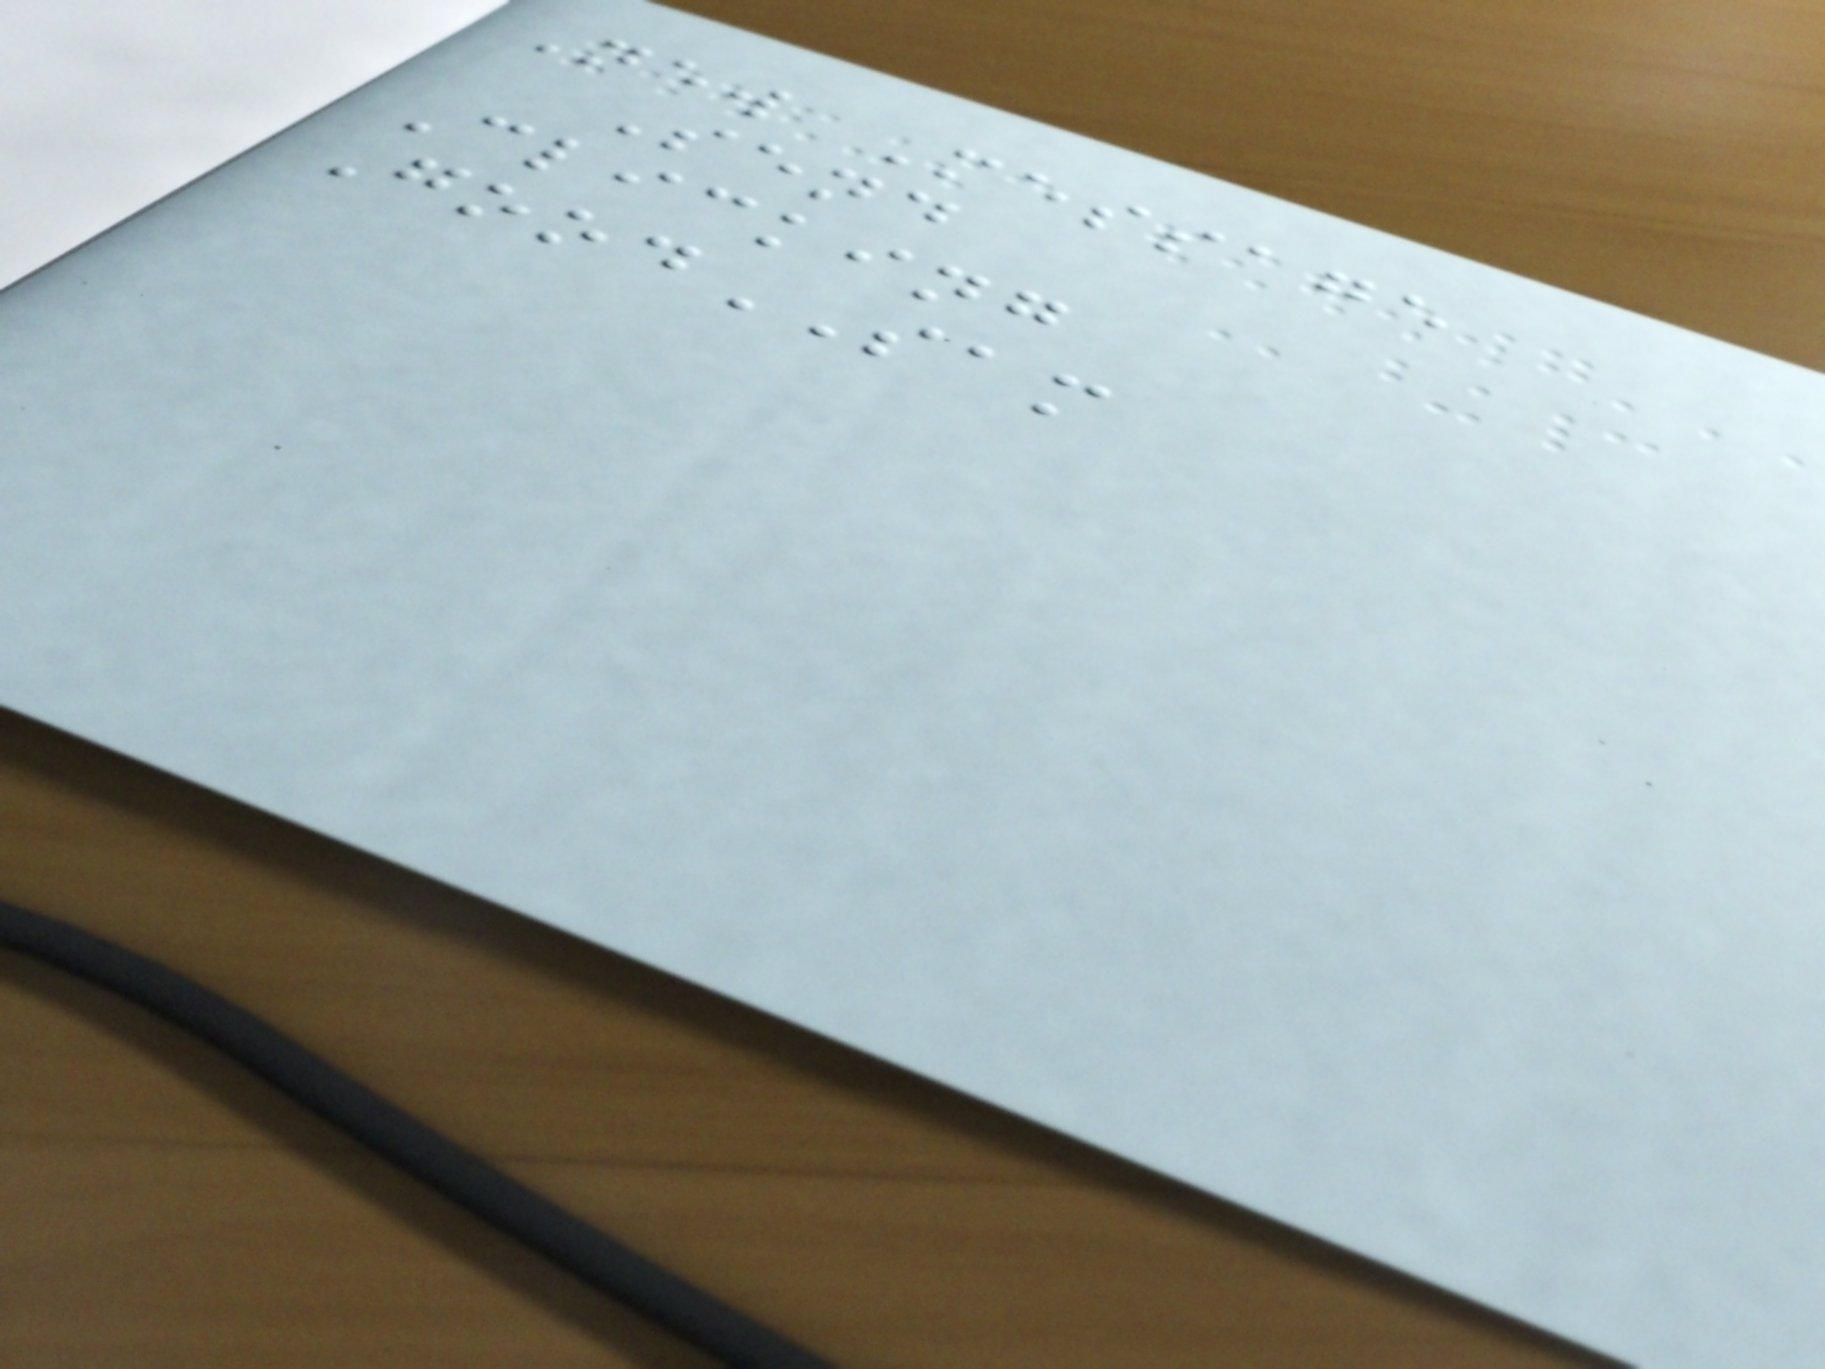New Message
Send
Clicking
GoodSAM
